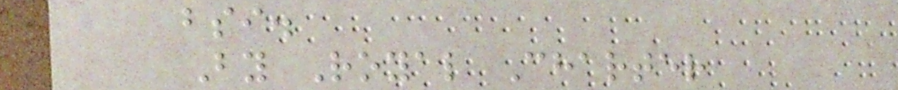bsi.
By Royal Charter
